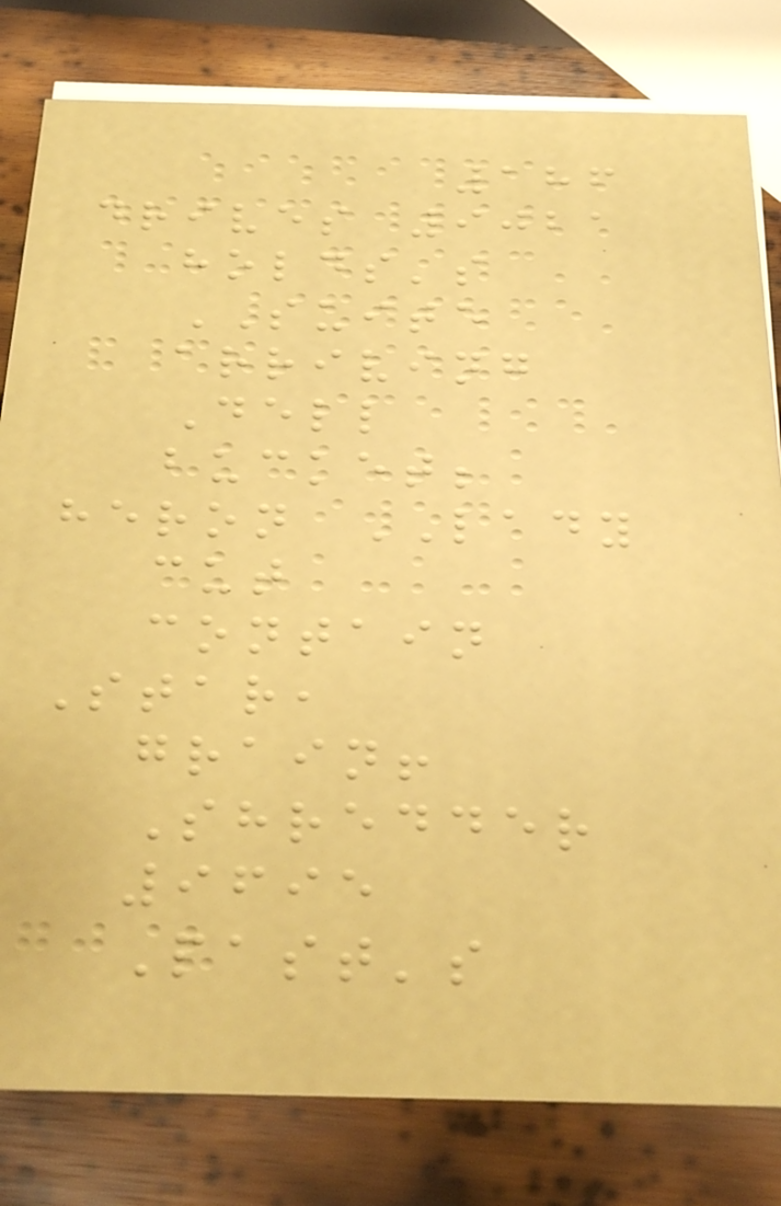186
drives 9021
holds's
SUITE
arriving
Dell
bucket;
heron LADY
cut
contain
Star,
grain!
Shredder
9695
Past's
